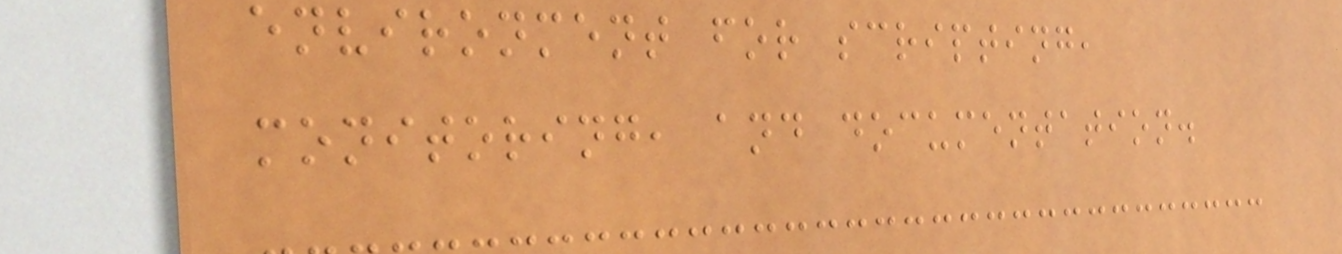environment for scripting,
monitoring, and documentation.
